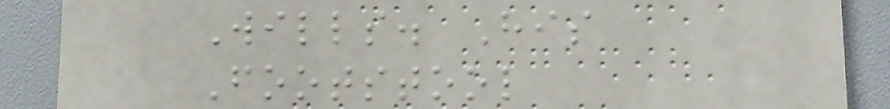Wills. His
Footstool
